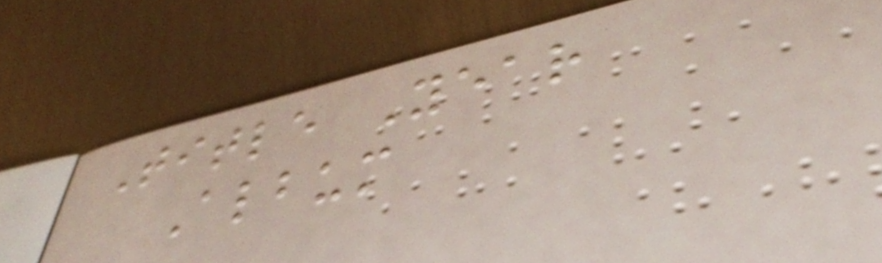Title Year
Album
